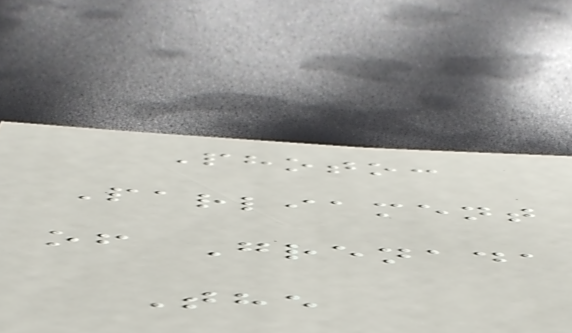Photo:
Parliament
of Grenada
The
